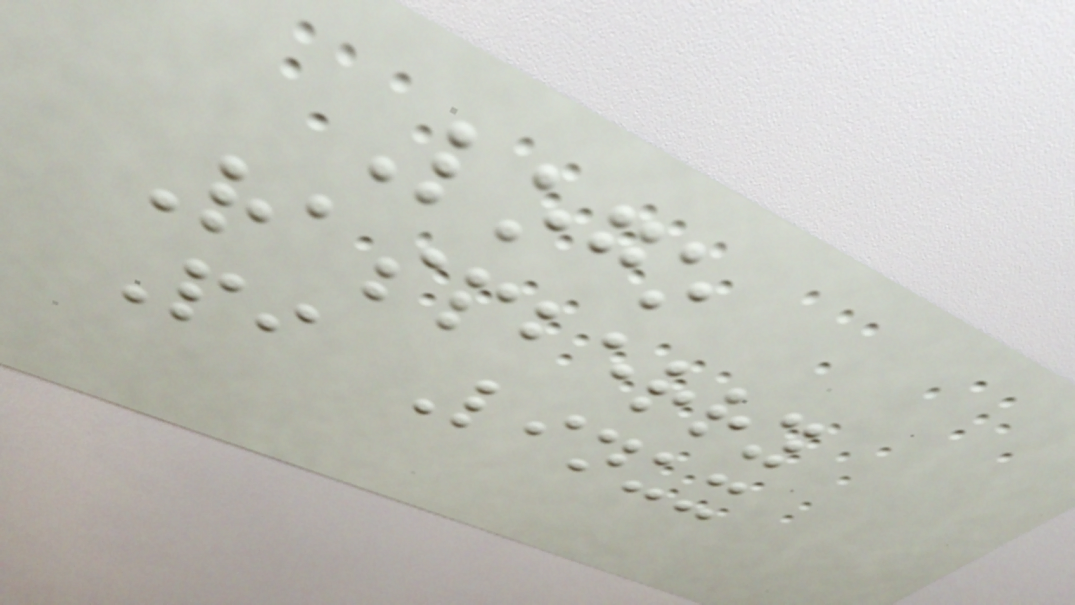Logo
Raspberry
Pi Linux
